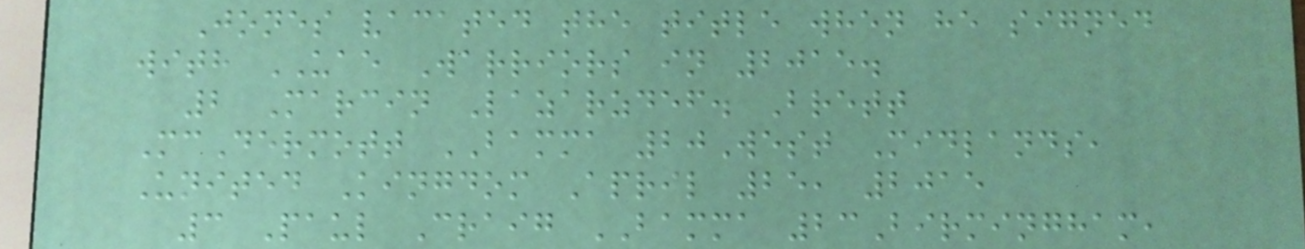Jones vacated the title when he signed
with UAE Warriors in 2015.
2 Marcin Lazarzdef. Brett
McDermott BAMMA 20West Midlands,
United Kingdom April 25, 2015
3 Paul Craig BAMMA 23Birmingham,
